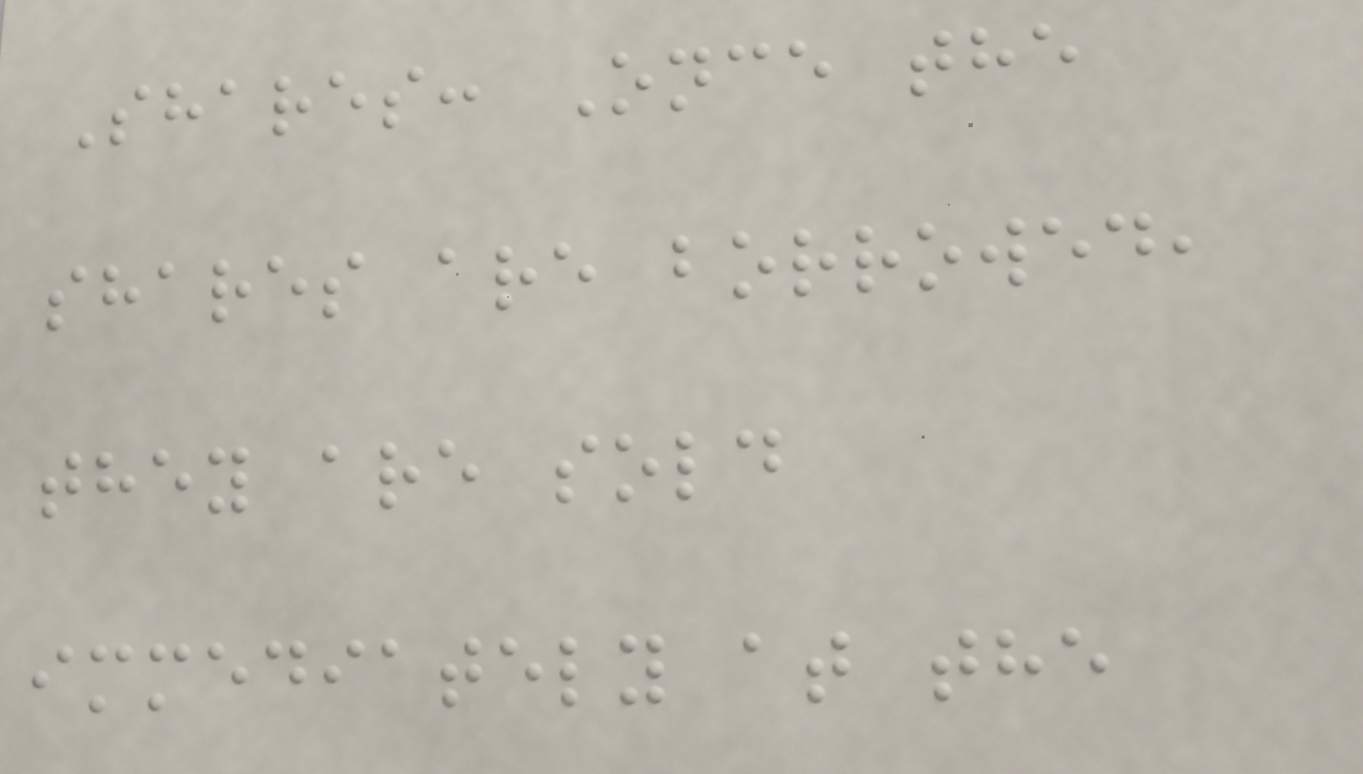Shares: Once the
shares are borrowed,
they are sold
immediately at the
